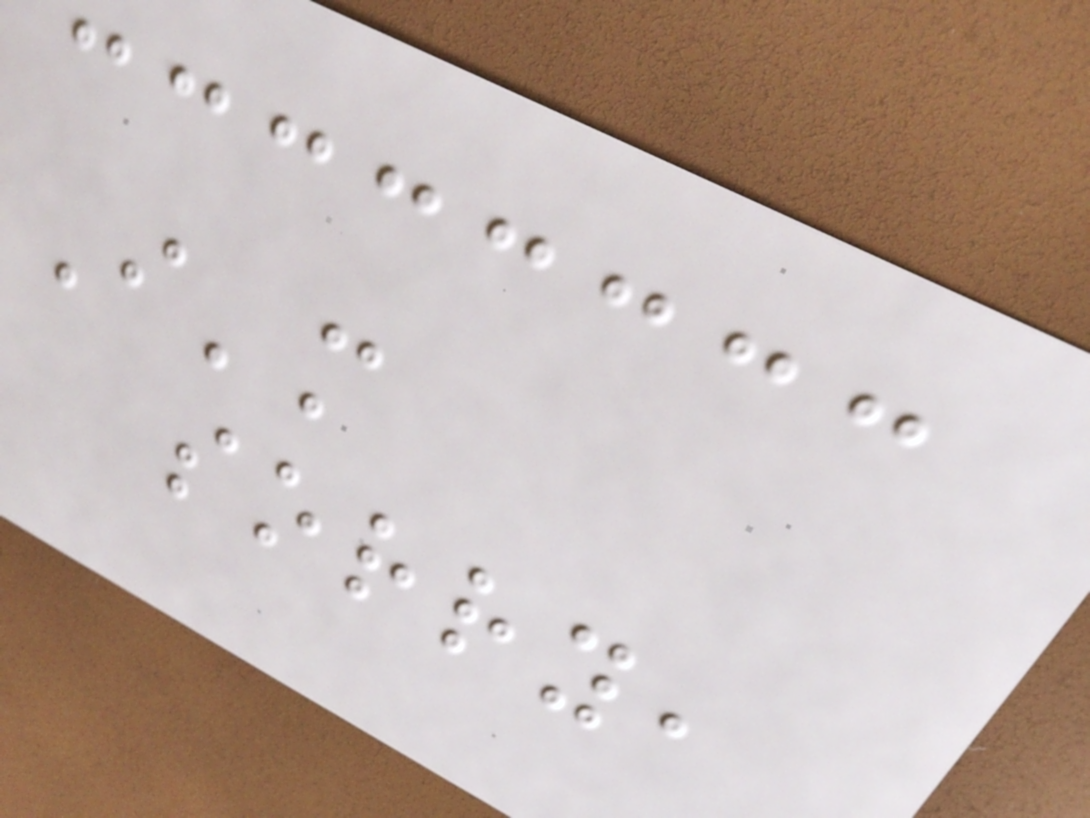I'm
sorry,
